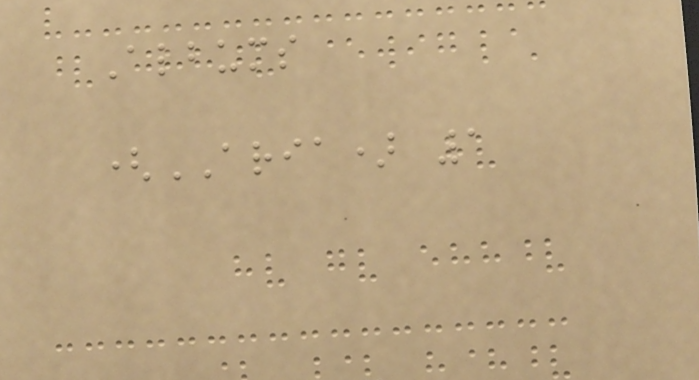Albums
(ARIA) 1
